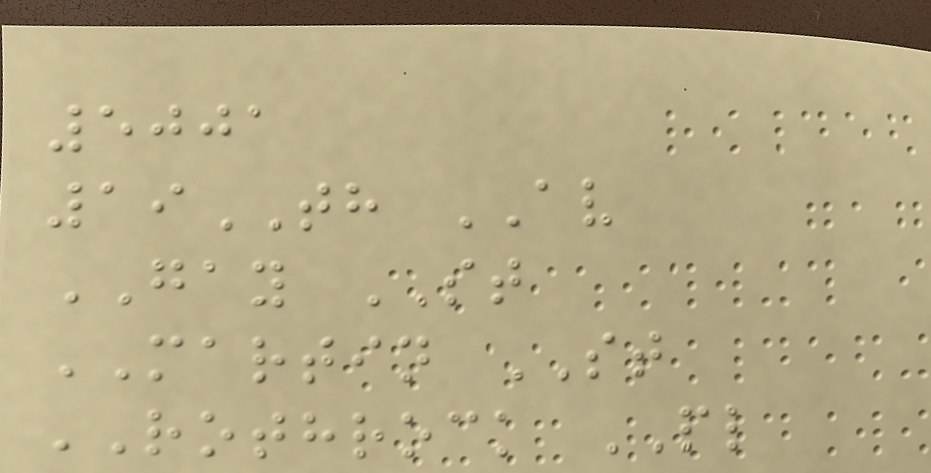5001
19TH AV
GAY ST
MARTIN ST
ROTHROCK PL
